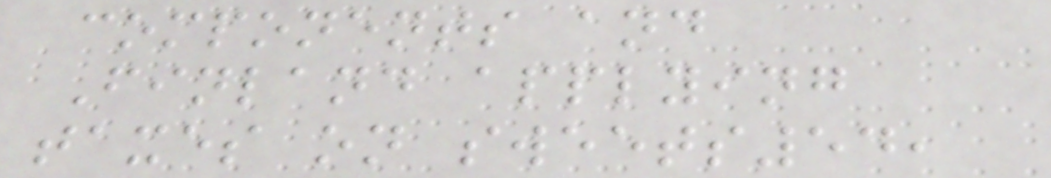components and
Finland applying
taxes on sweets54,
